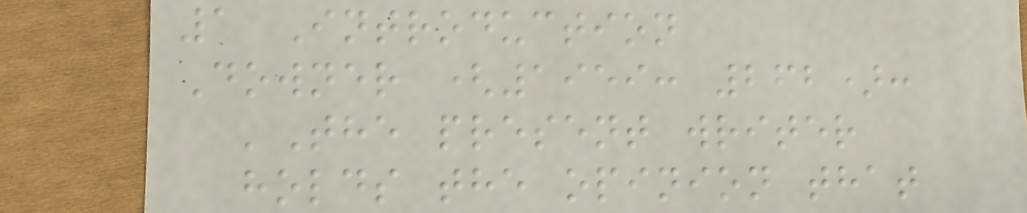1 Introduction
Downer (1959: 262):
'The present writer
holds the opinion that
